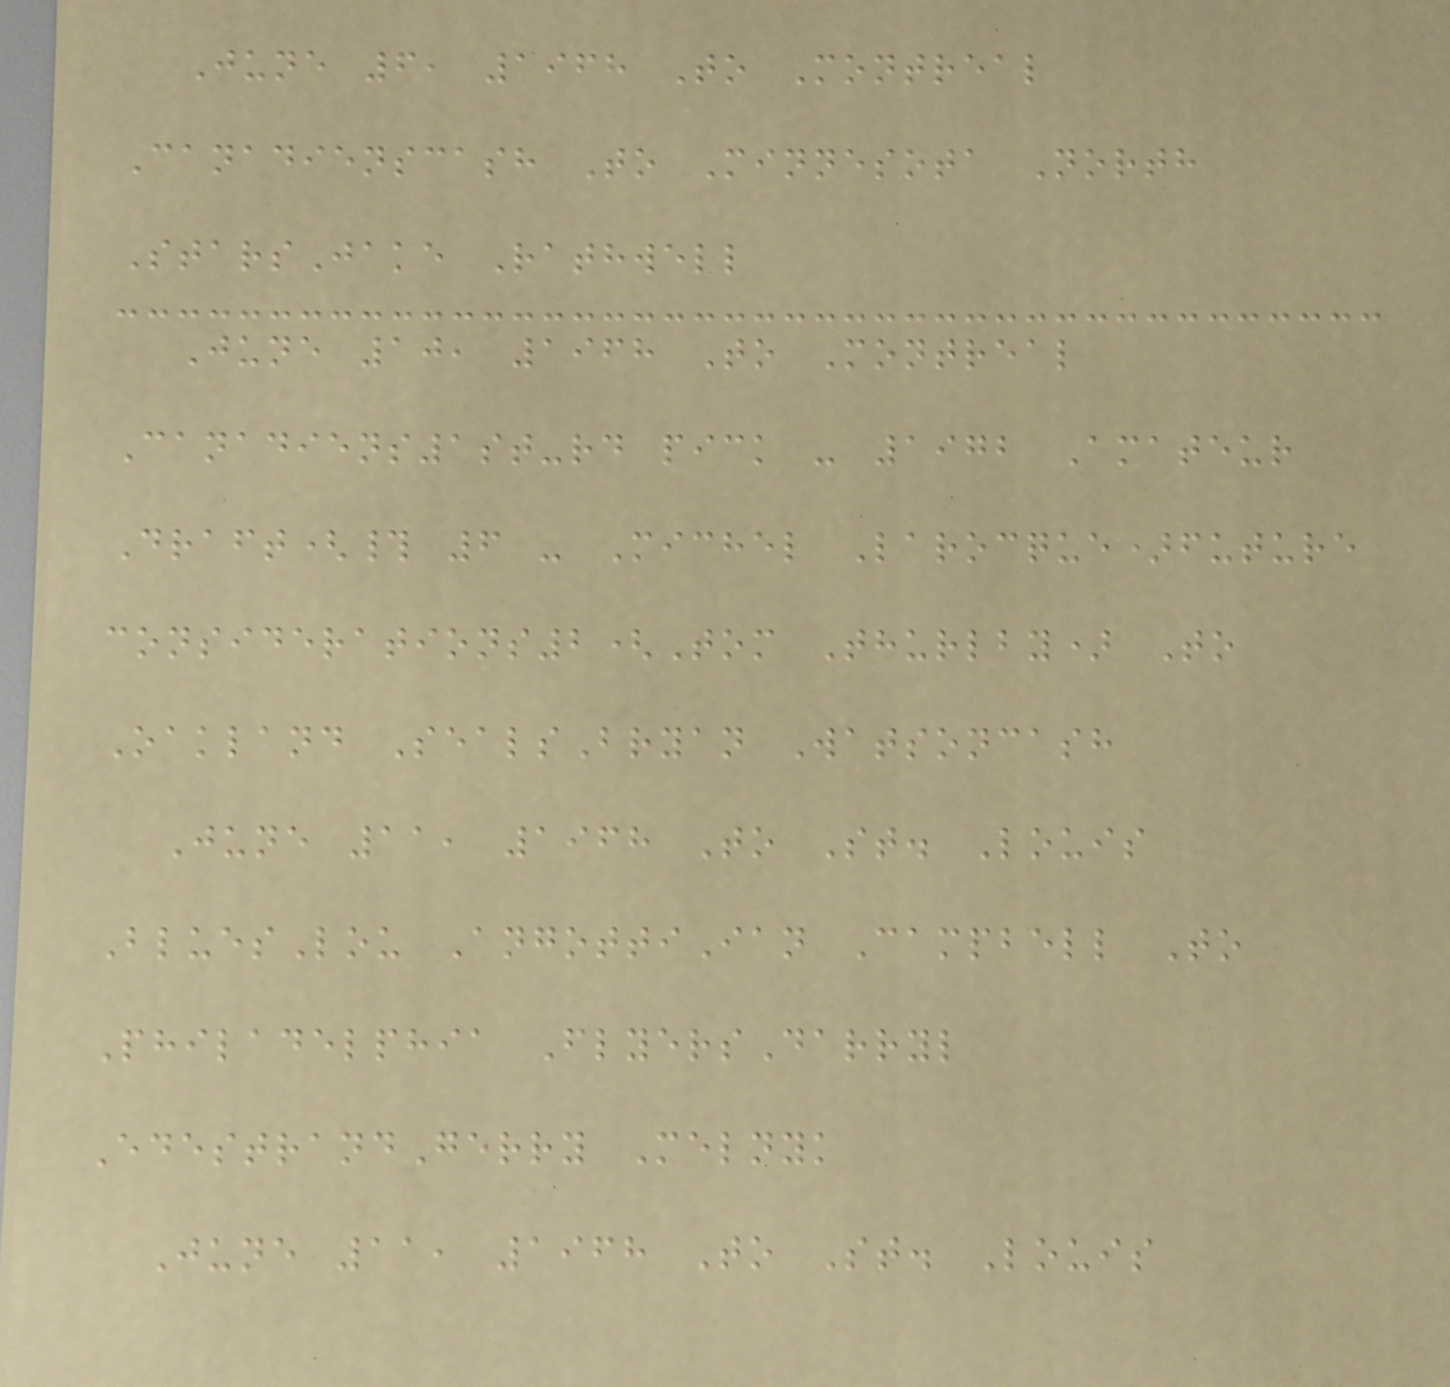June 6, 1968 To Montreal
Canadienscash To Minnesota North
StarsJake Rathwell
June 10, 1968 To Montreal
Canadiens1st-rd pick - 1972 Amateur
Draft(# 6 - Michel Larocque)future
considerations2(Tom Thurlby) To
Oakland SealsBryan Watsoncash
June 11, 1968 To St. Louis
BluesLou AngottiIan Campbell To
Philadelphia FlyersDarryl
EdestrandGerry Melnyk
June 11, 1968 To St. Louis
